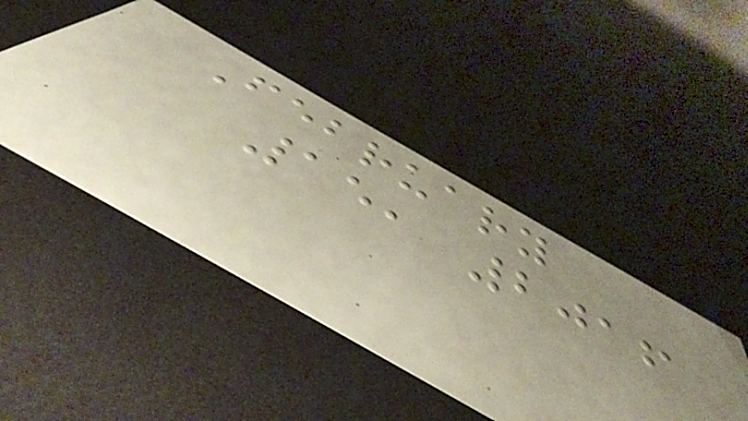February
15, 2016
